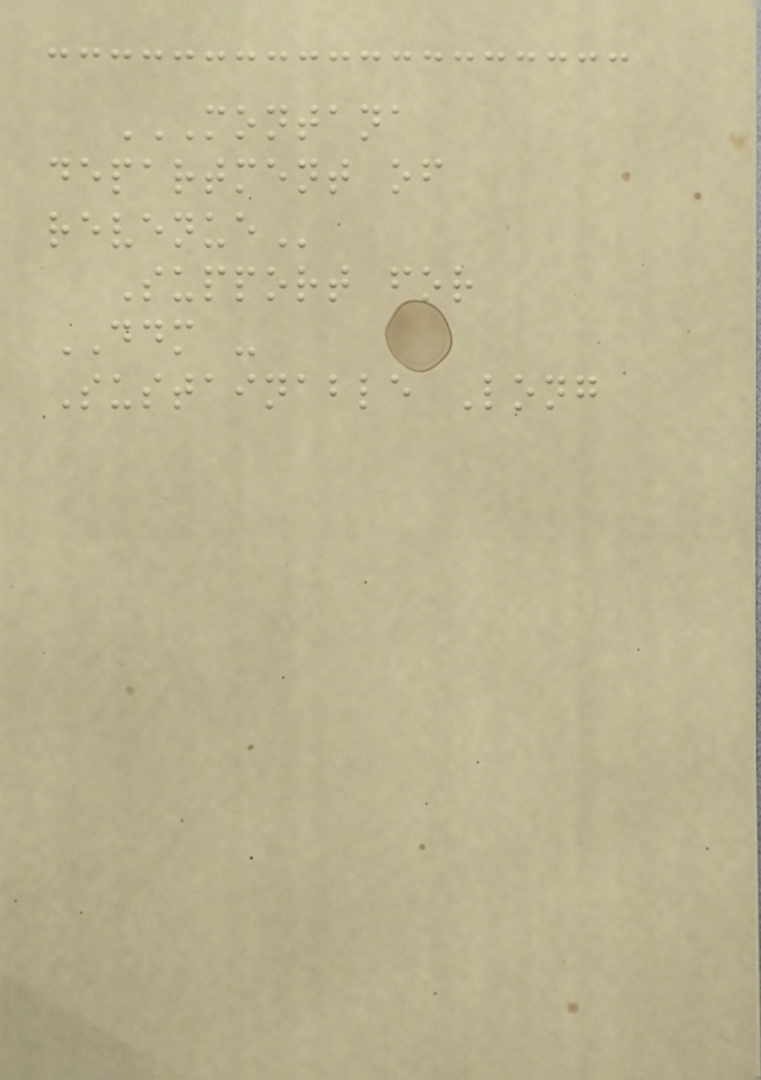MONTANA
DEPARTMENT OF
REVENUE
Support for
DDM -
Sustainable Long
